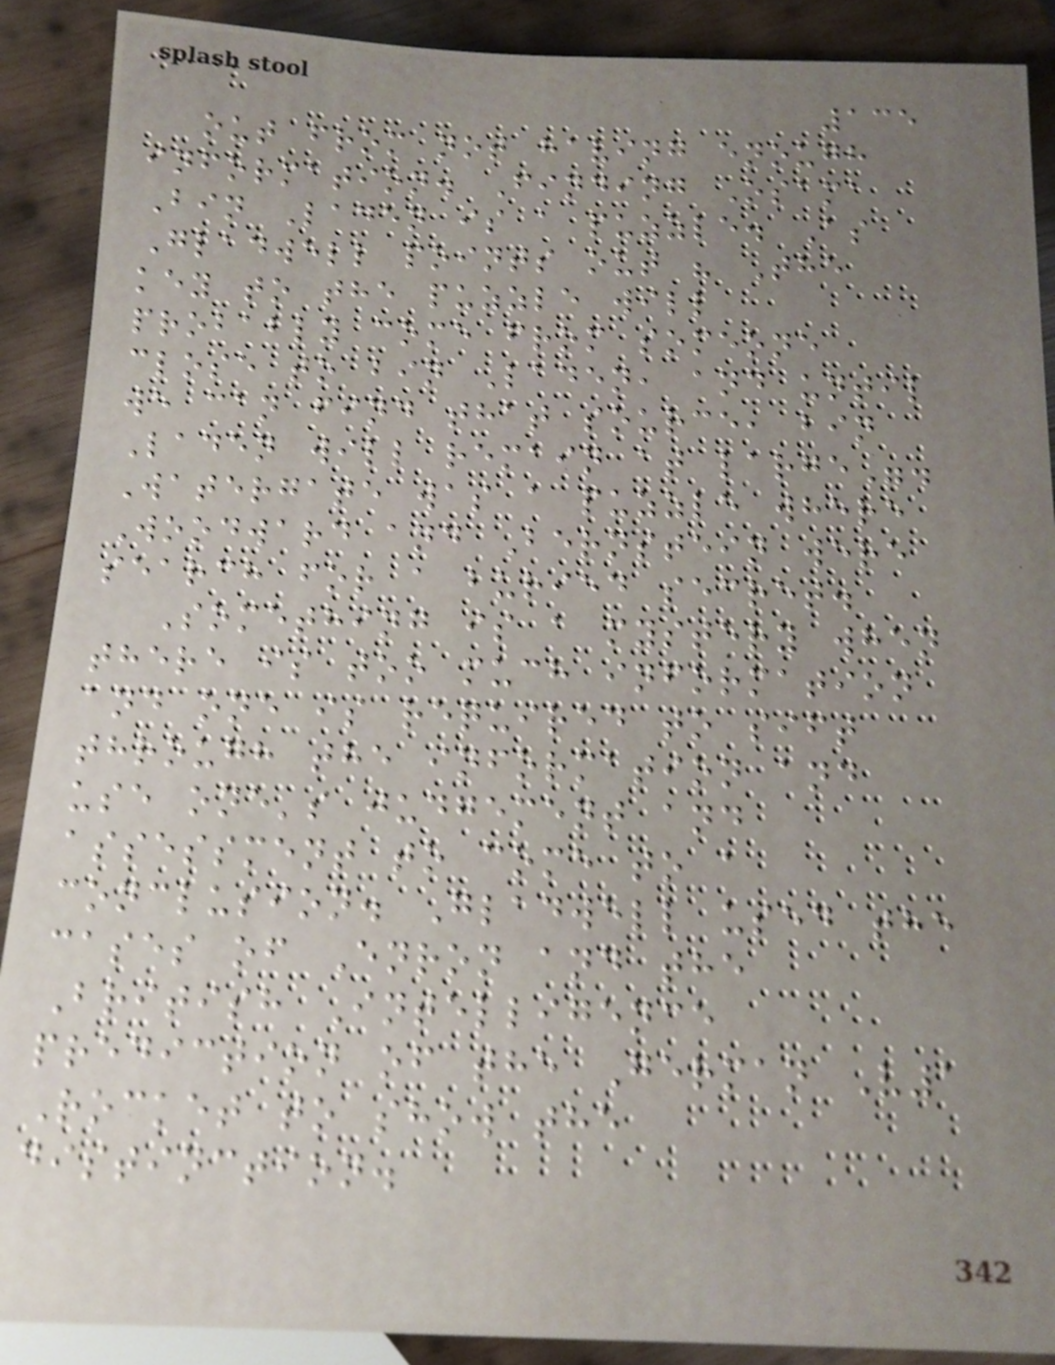135
out from not having enough
information. Finding Osama
Bin Laden is a puzzle. As
Gladwell points out " The
key to the puzzle will
probably come from someone
close to bin Laden, and until
we can find that source, bin
Laden will remain at large".
Watergate was a puzzle where
Woodward and Bernstein were
search for a buried secret.
Something is a mystery when
there is too much information
and one is required to sift
through the information and
use one's judgement and
assessment to come to a
conclusion. Gladwell used the
cases of Enron and the
British Intelligence
prediction of the German V1
Rocket to show the
distinction.
